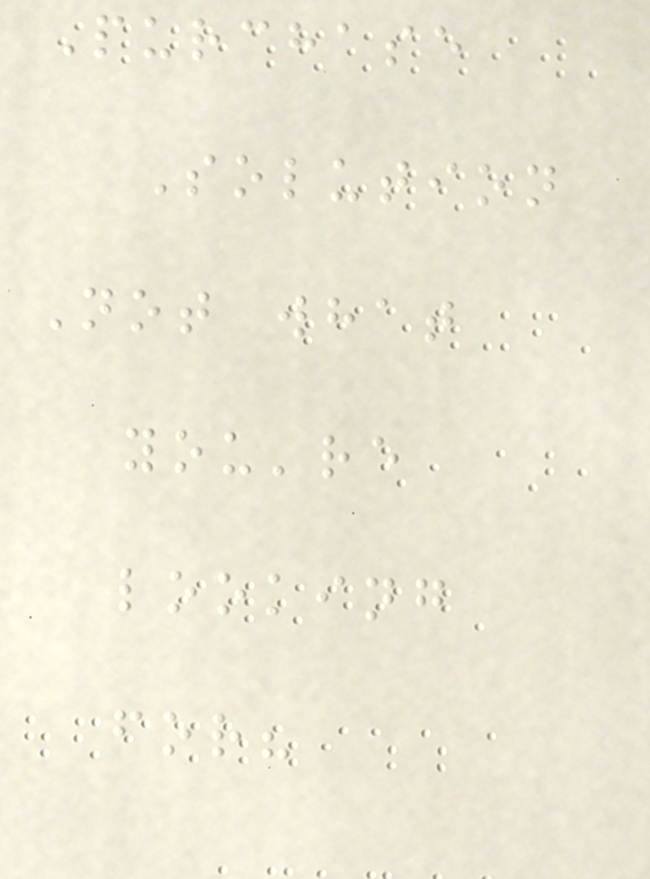Purchase
Solution
Not what
you're
looking
for?
